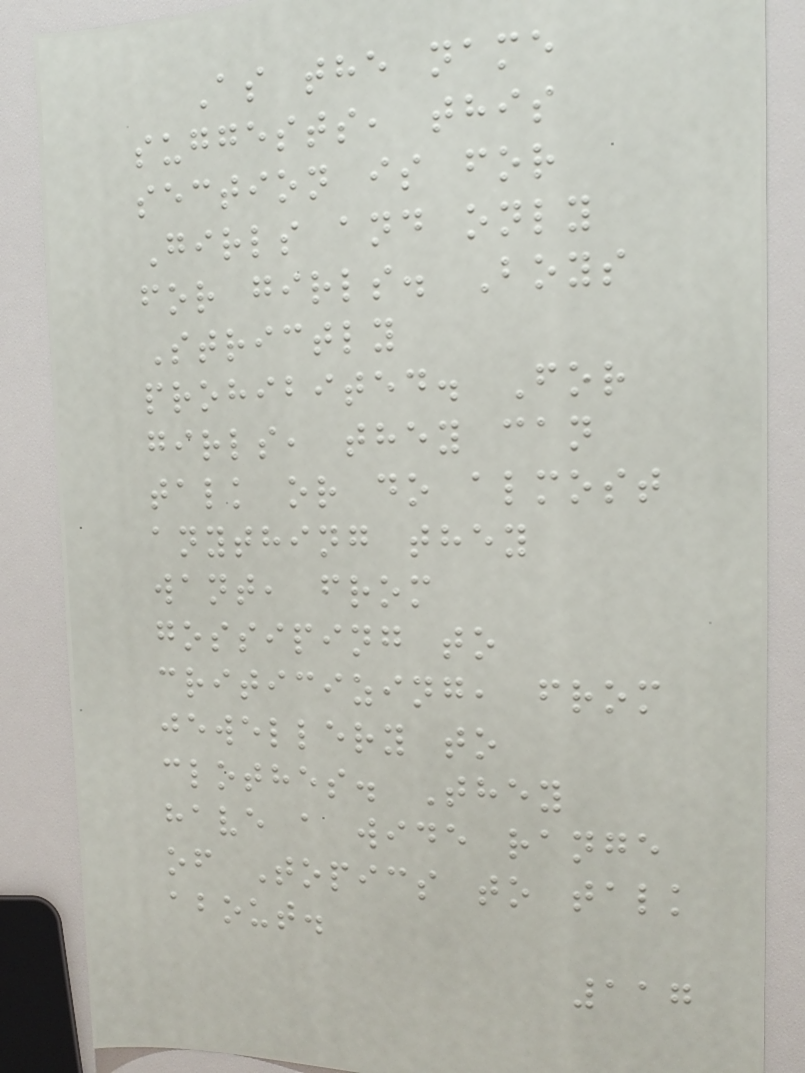As the name
suggests, this
section is for
Girls and only
for girls. Boys
Strictly
prohibited. For
girls, they can
talk or do almost
anything they
want, from
gossiping to
criticizing, from
jewellery to
clothes. They
have a wide range
of Topics to talk
about.
117
